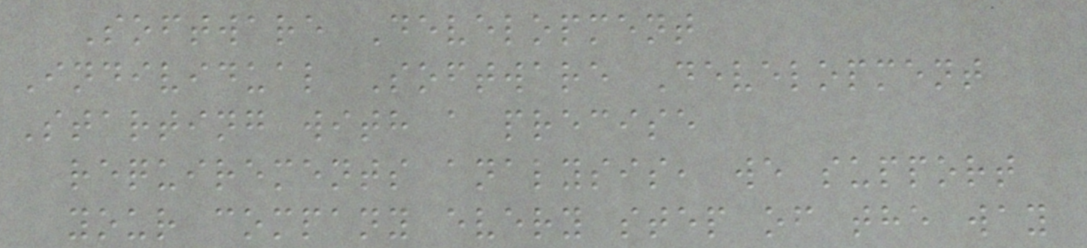Software Development
Individual Software Development
Starting with a precise
requirements analysis, we support
your company every step of the way
